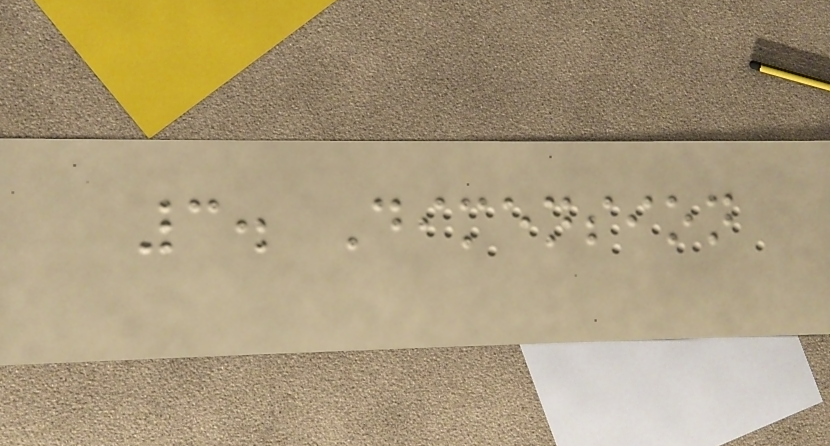3. Dimension
